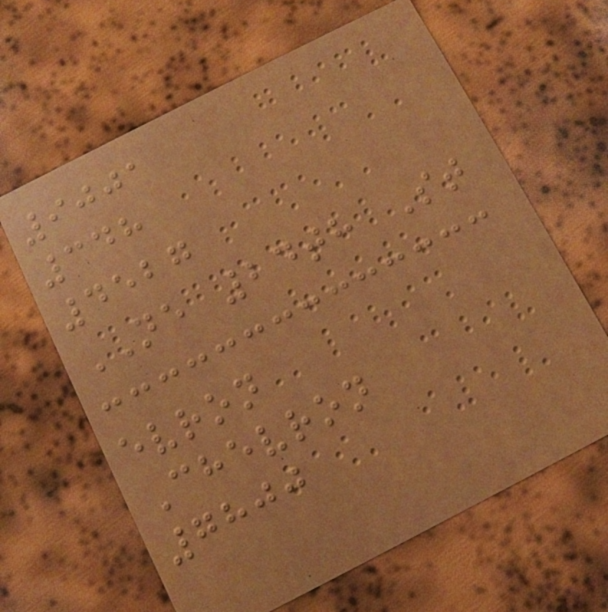9001
348
4527
NE 24th St
evron
Chevron
7800
